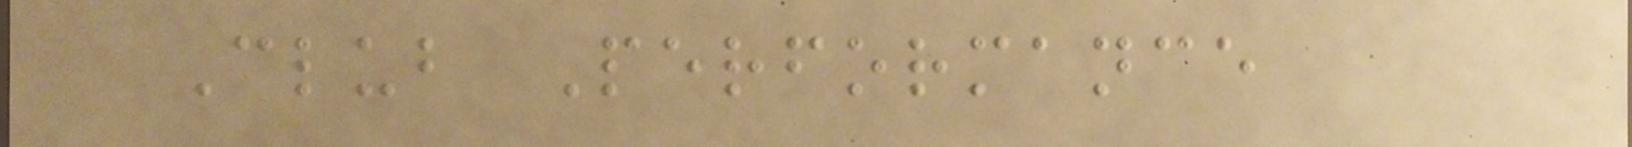Club Performance
